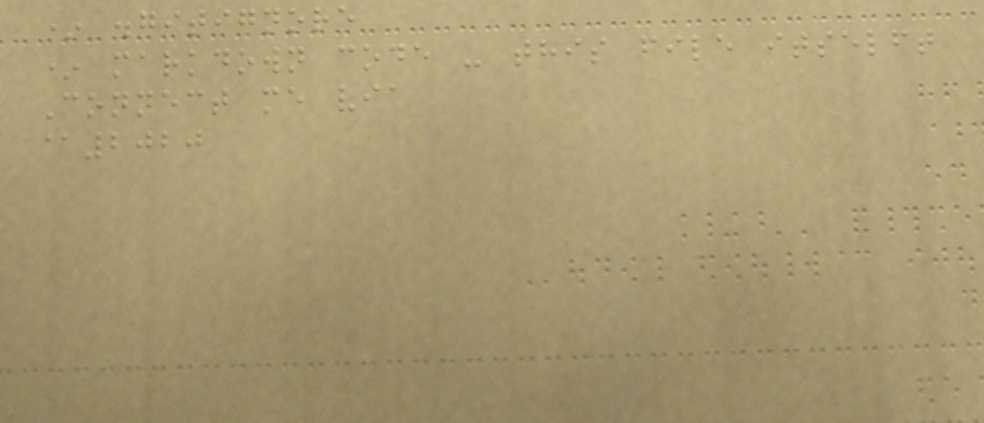* .gitignore
* markdown code - this file itselft
Connect me via
@2020
